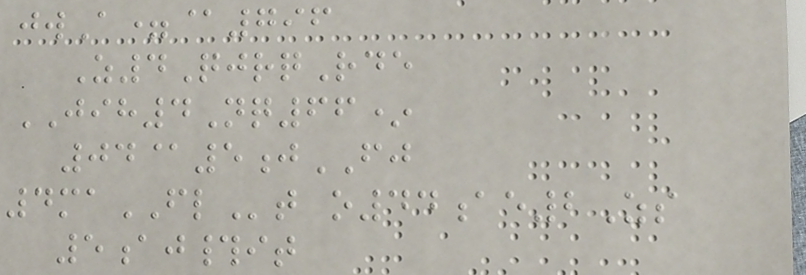jwA=@796
Z4QjrqRde
JIH4Nq66*
04@5jFJ
4maFLt o44ae2Zs
5aj#it
